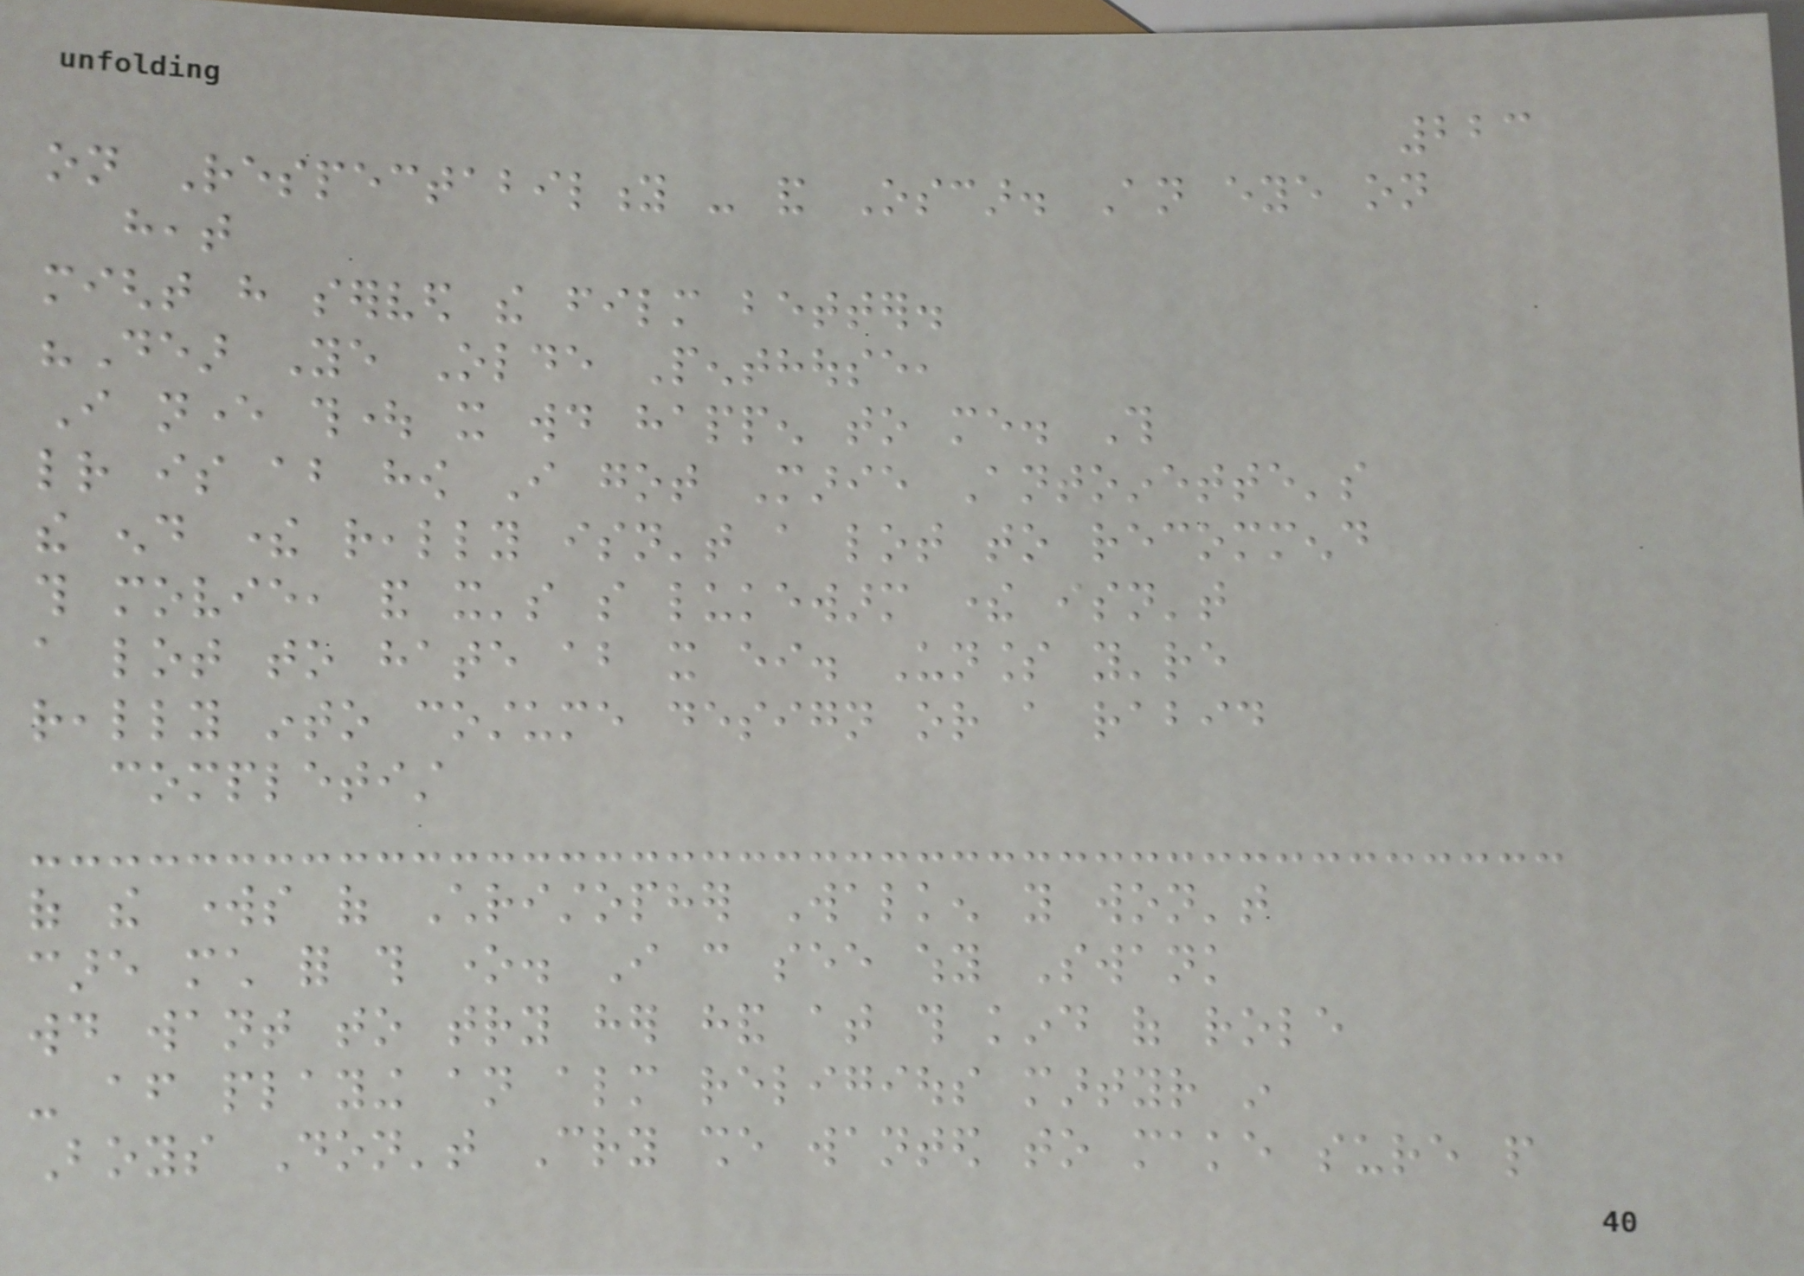223
on Respectability - and Oscar. An eye on
heat
might have served the film better.
"Dear Ye Olde Penthouse,
I never thought it would happen to me. This
letter is about how I got Marie Antoinette's
the end there really isn't a lot to recommend
this movie, and it's so lukewarm there isn't
a lot to hate about it either. Unless you're
really into costume design or a rabid
completist
of the works of Christopher Walken you won't
care much for this one. I can see why Swank
would want to try her hand at this kind of role
- after playing an almost religious martyr in
Boys Don't Cry she wanted to make sure people
